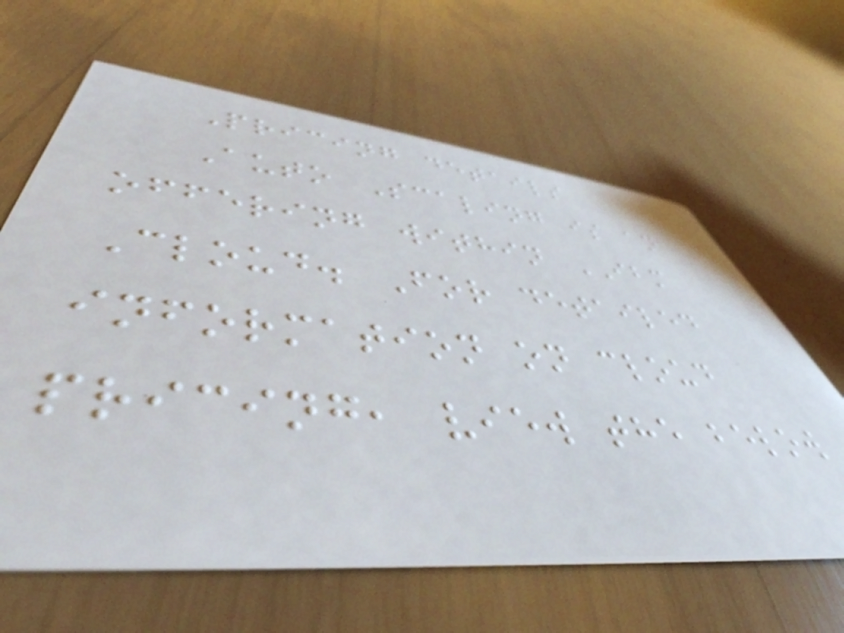Pricing details
Auto Scaling is an
offering within IBM
Cloud. For detailed
information on cloud
pricing, view the below
